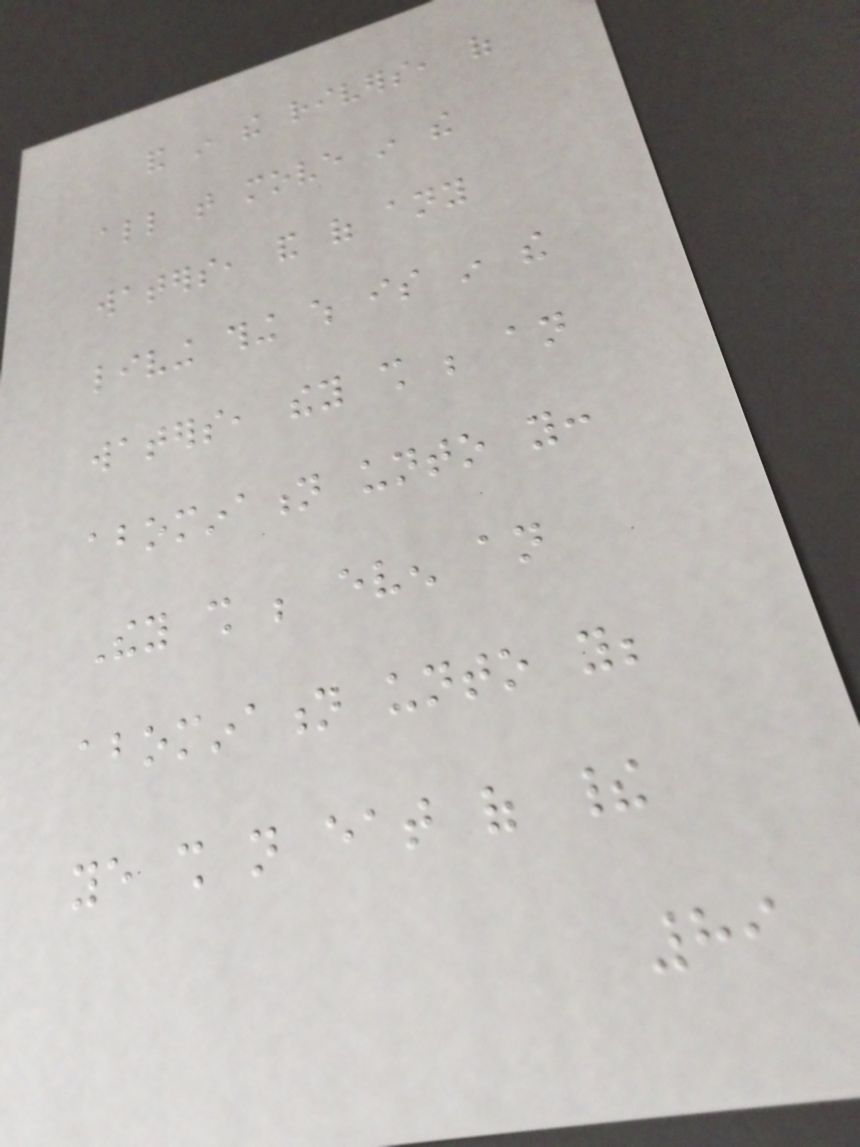and in the rivers, of
all that move in the
waters, and of any
living thing which is in the
waters, they shall be an
abomination unto you:
They shall be even an
abomination unto you;
ye shall not eat of their
89
